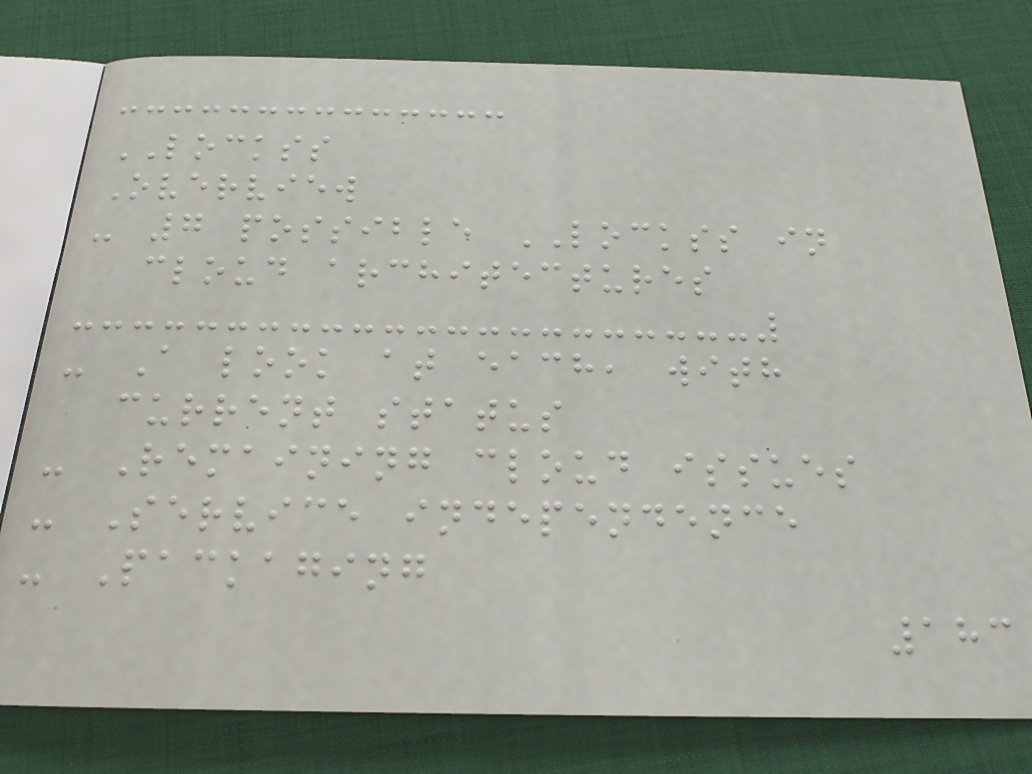LOCKSS
Overview
- 7 possible LOCKSS in
cloud architectures
- A look at each, with
current status
- Remaining cloud issues
- Service independence
- Packaging
183
